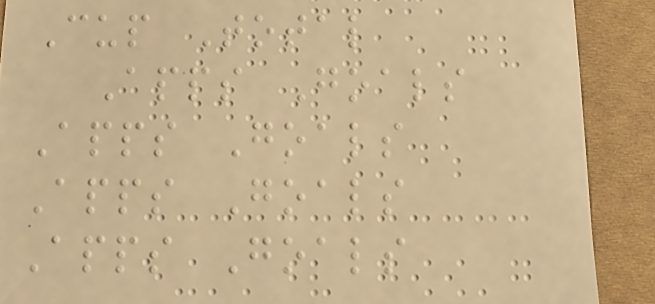Cup Total
Apps Goals
Apps Goals
Apps Goals
Apps Goals
